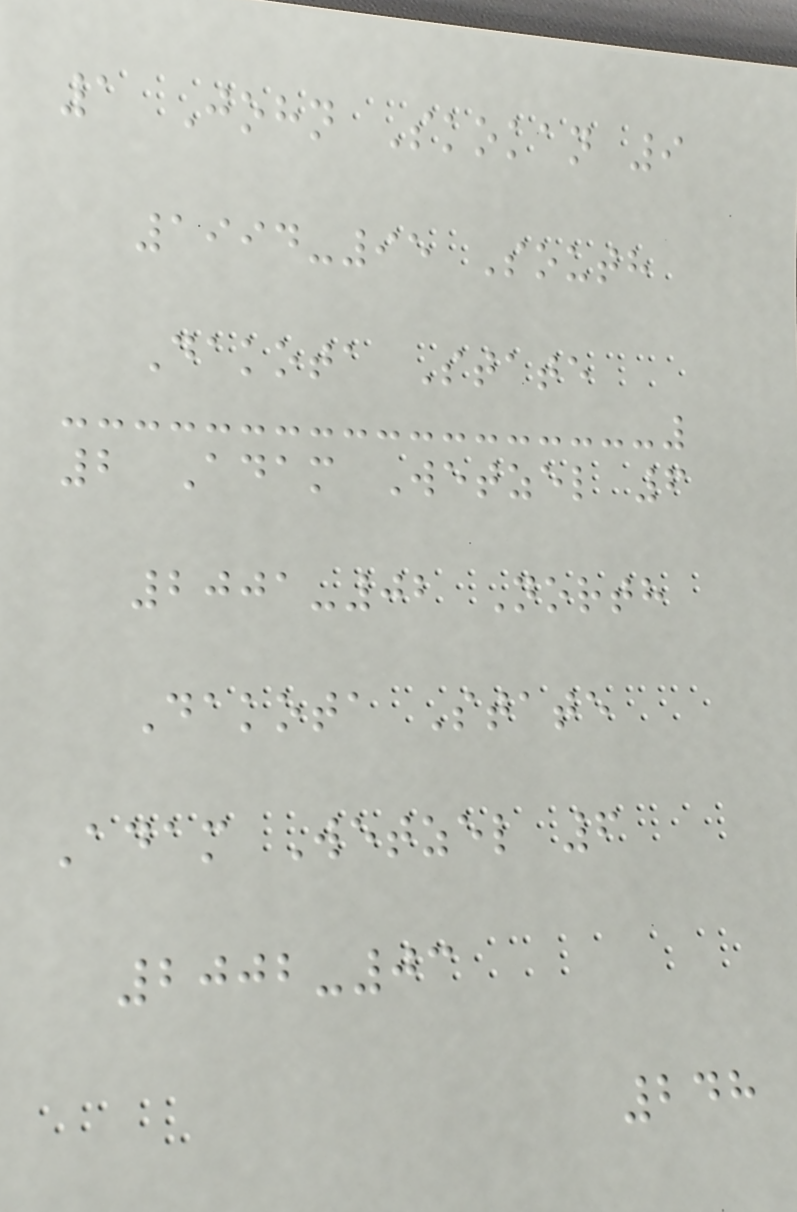1 John Skokan 9
1994-95 South
Dakota State
2 Adam Wetzel 6
2001-02 North
Dakota State
Adam Wetzel 6
2002-03
248
